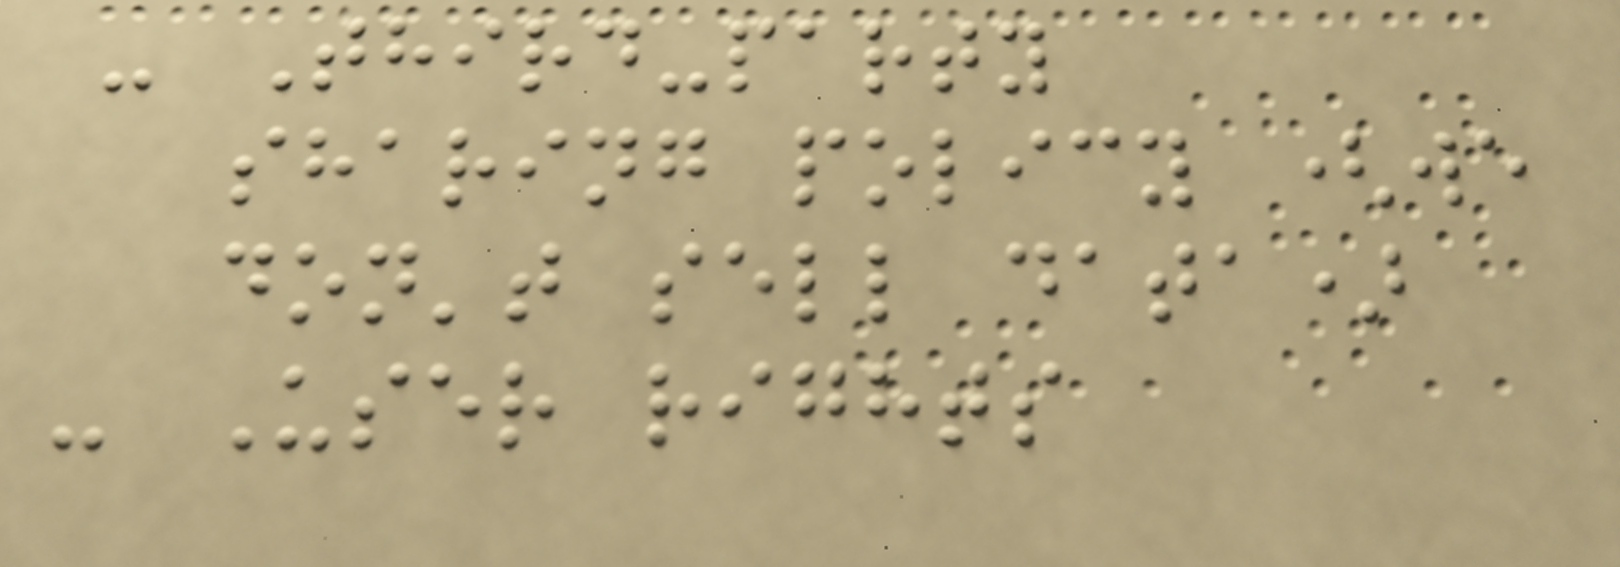- Third-party
sharing policy (we
don't sell data)
- User rights
